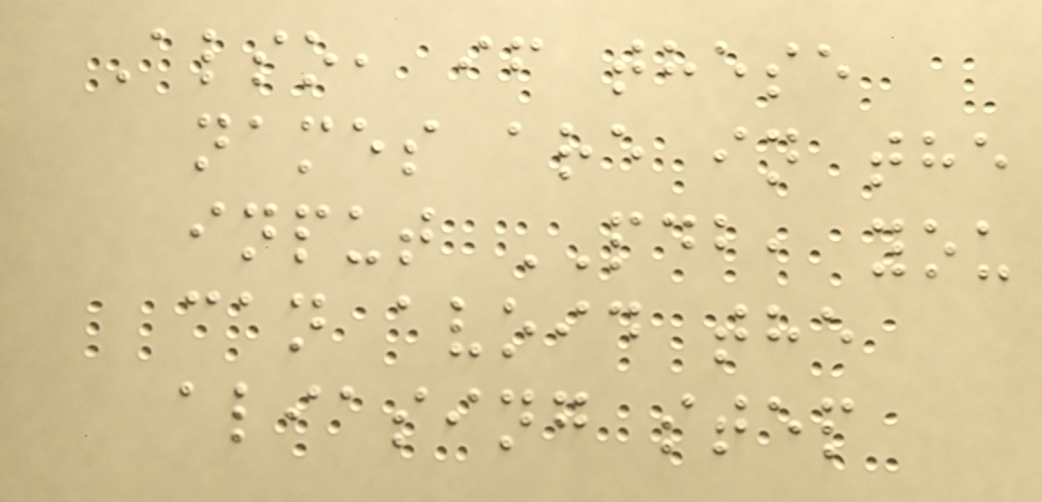Also, if these
names are in the
input PDB, you
can avoid the
aliasing step
